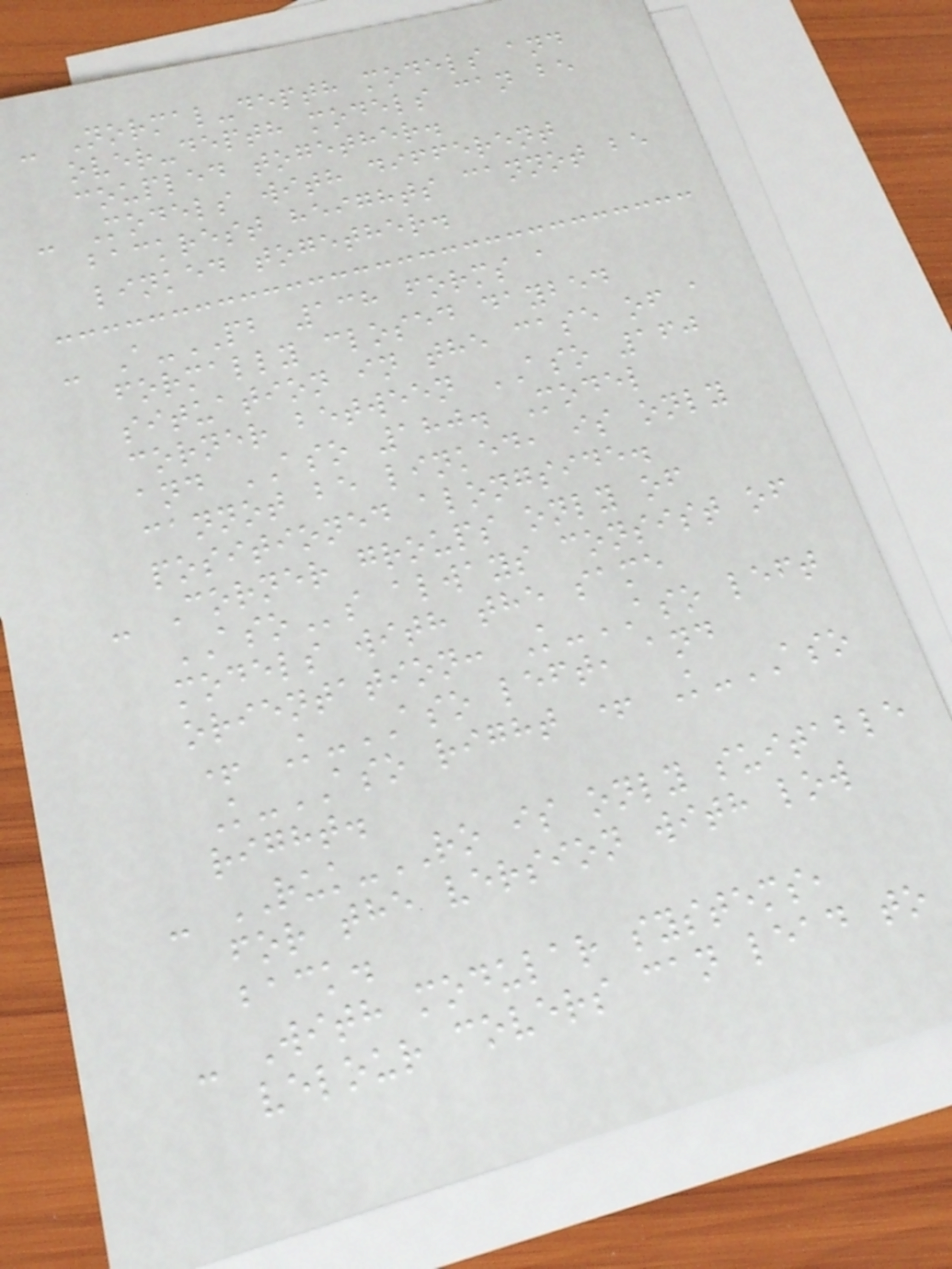- Normal-depth models and
over-depth models can be
coupled together.
- Models with different
backrest heights cannot be
linked together.
- A-PB 138 forms a
formally closed daybed
situation in the case of a
corner between ASO 160
and ASO 180. Model
cannot be linked, is only
positioned alongside.
- Corner groups only of
ASOs always consist of
models with the same
orientation: K-ASO left
+ K-ASO left, and
K-ASO right + K-ASO
right.
- RUK-RO is only suitable
for the version with low
back.
- With modular systems,
velour covers can lead to
